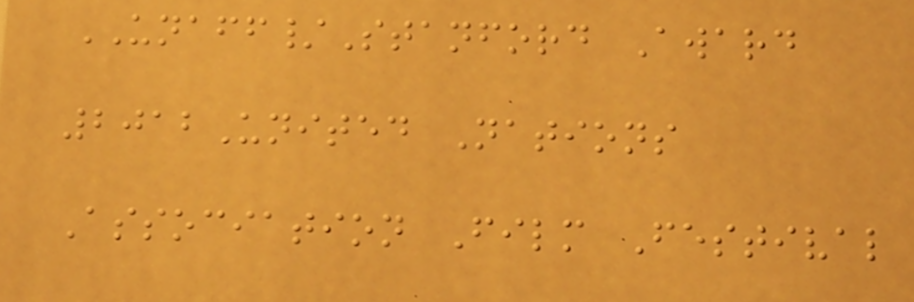UNAFF/Stanford Award
2012United Nations
Association Film Festival
